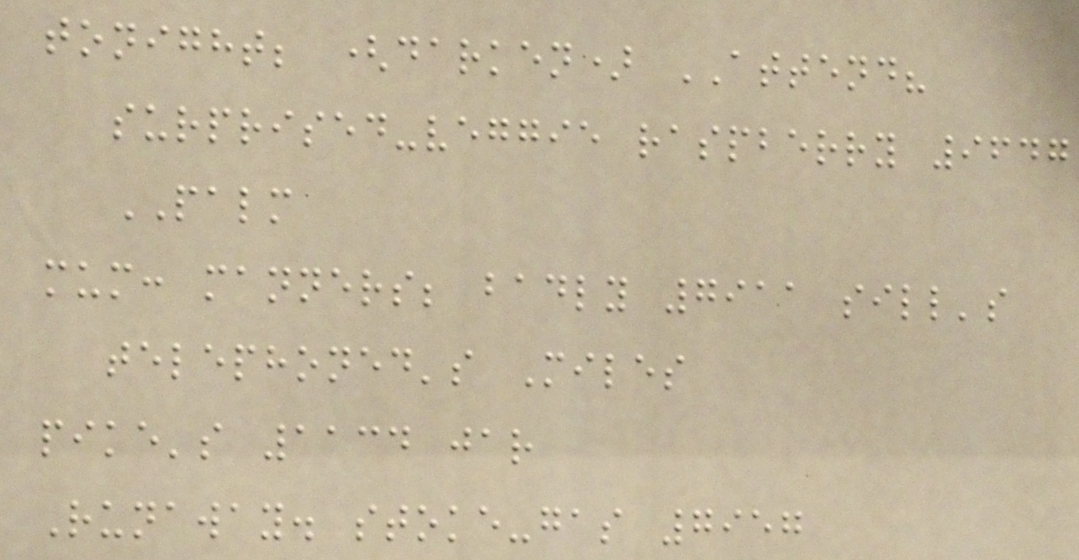tonight; (darken) ATTEND?
surprised-veggie raspberry 9647
PALM
mum: manners; badly 7911 sill's
telephoned's Miles
pike's 1134 jar
Runaway. stoke-gas 7957
